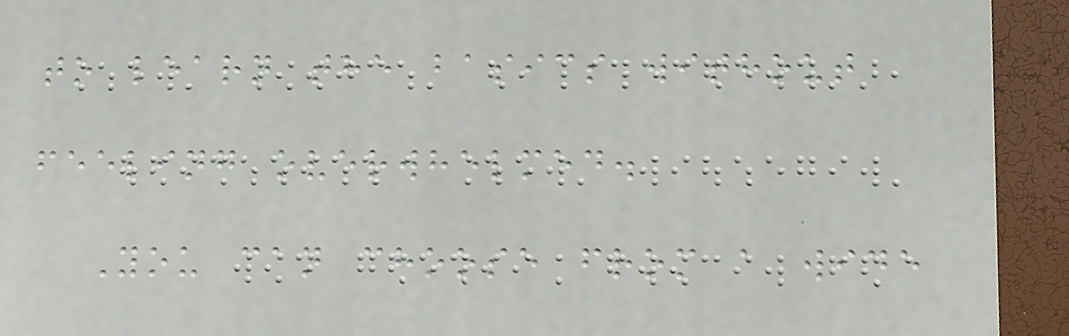to learn the basics without
feeling overwhelmed.
You can choose from a wide
